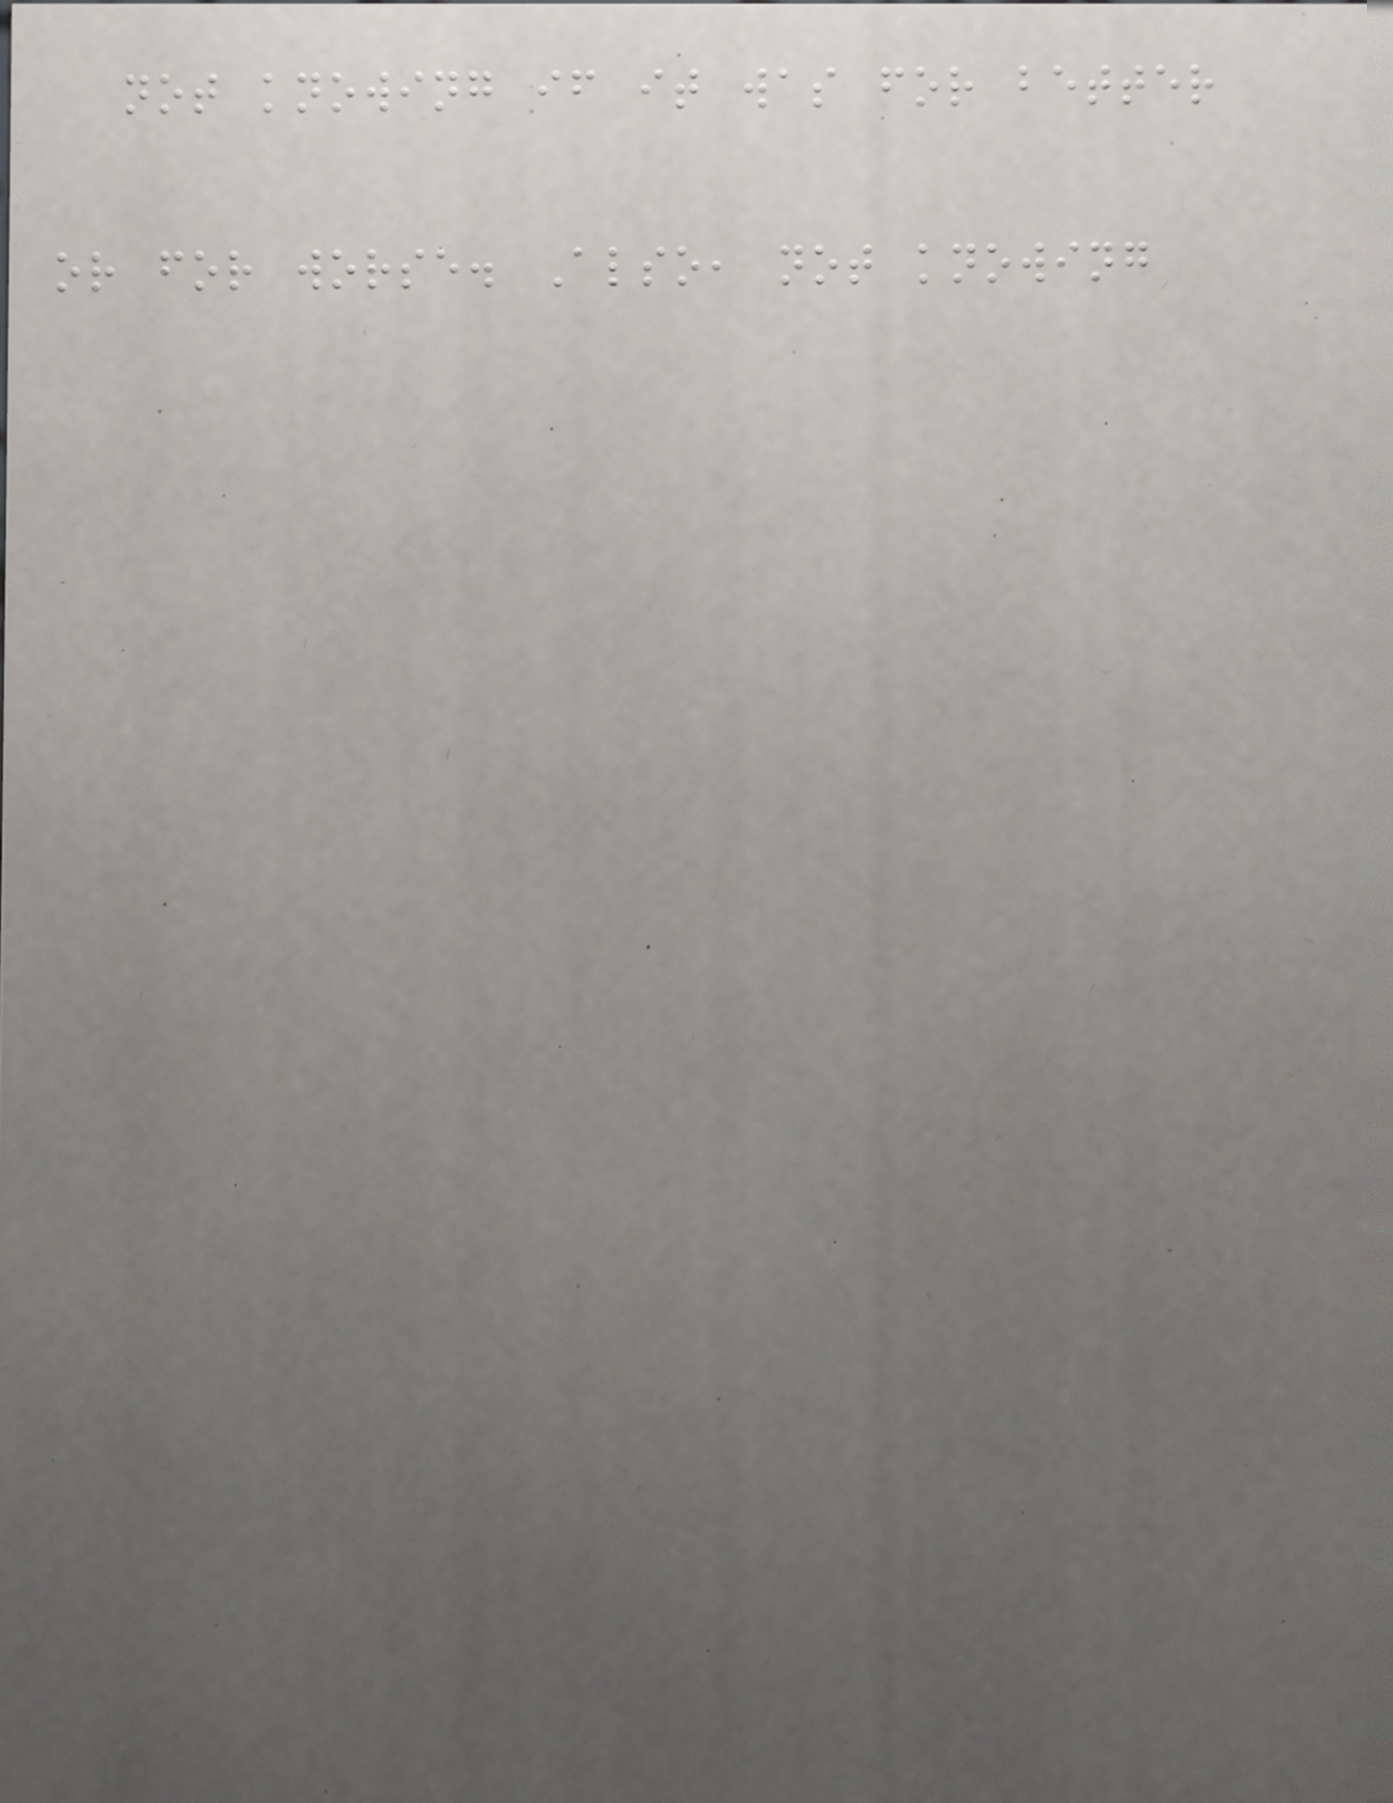not knowing if it was for better
or for worse. Also, not knowing
